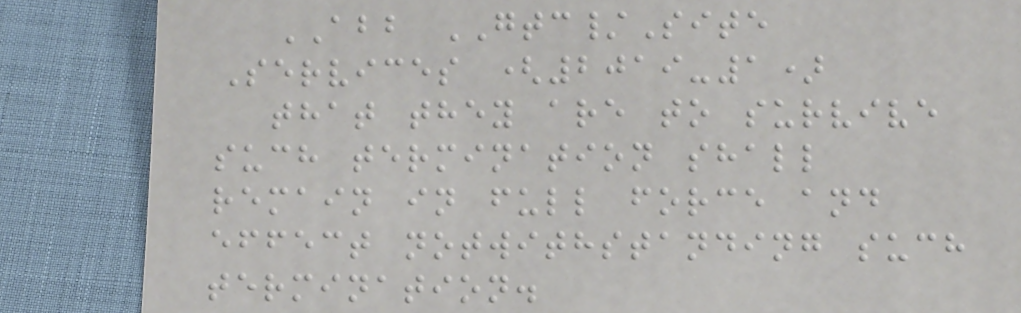ABB GTC/Site
Services (2019-1)
that they are to survive
such termination shall
remain in full force and
effect notwithstanding such
termination.
